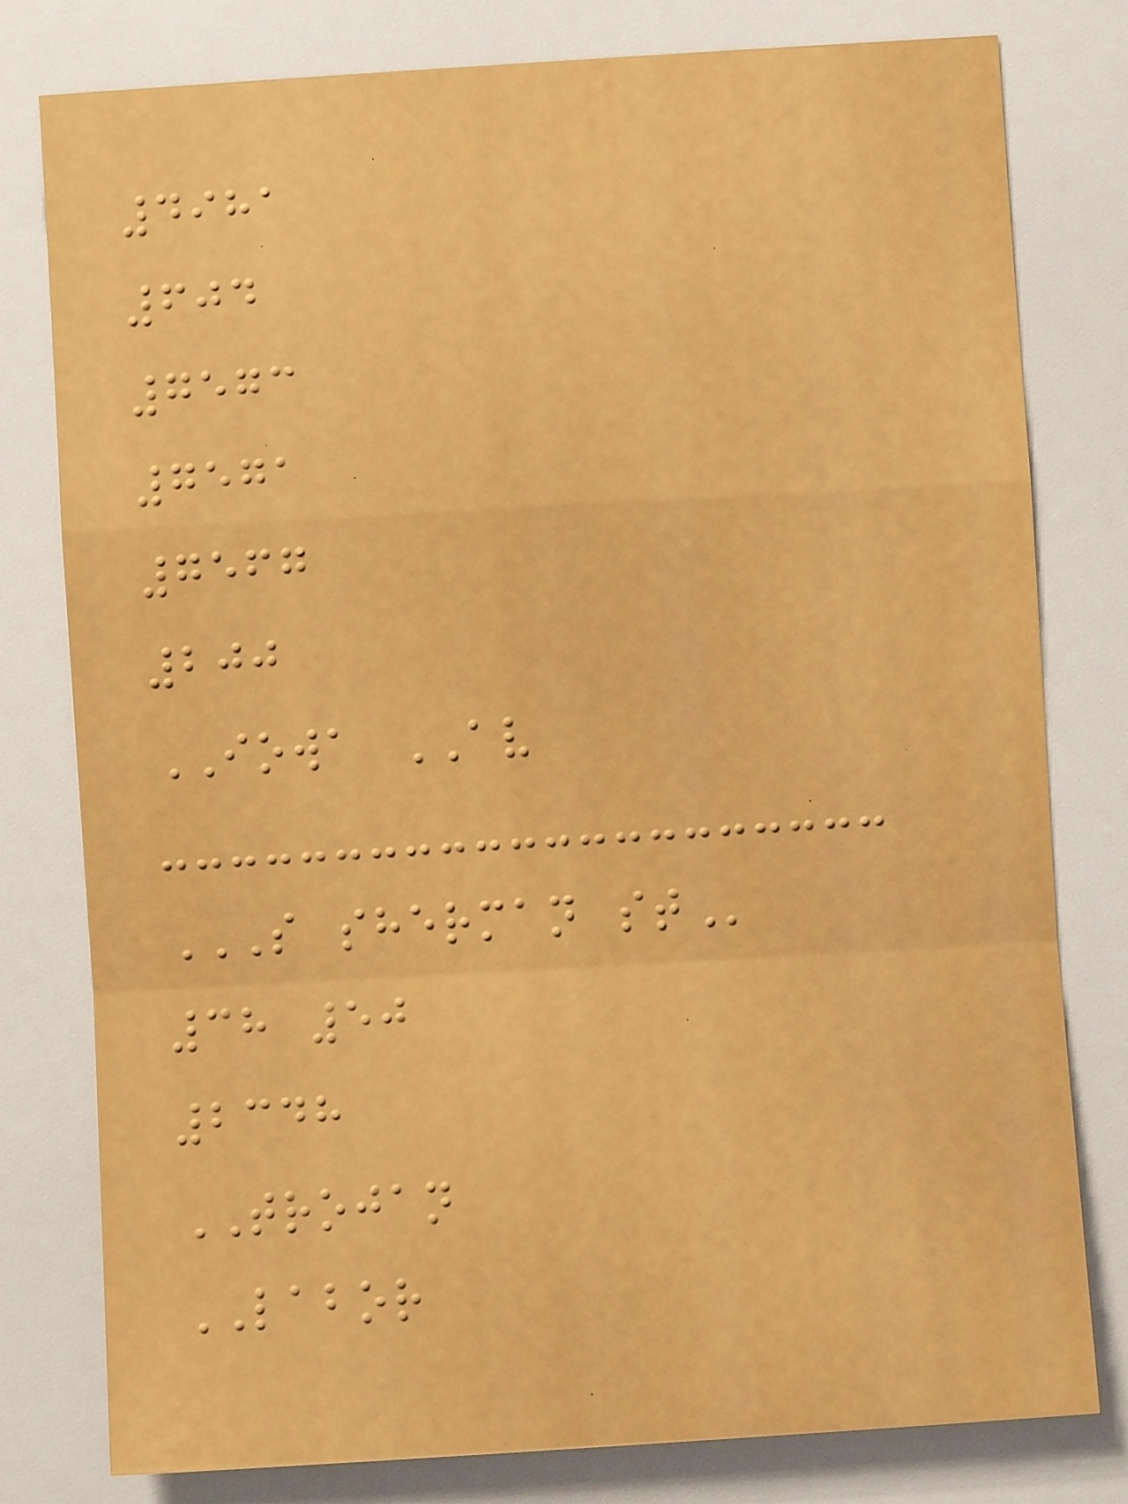4981
604
7573
7571
7567
200
IOWA AV
S SHERMAN ST
38 50
2348
TROJAN
LABOR
